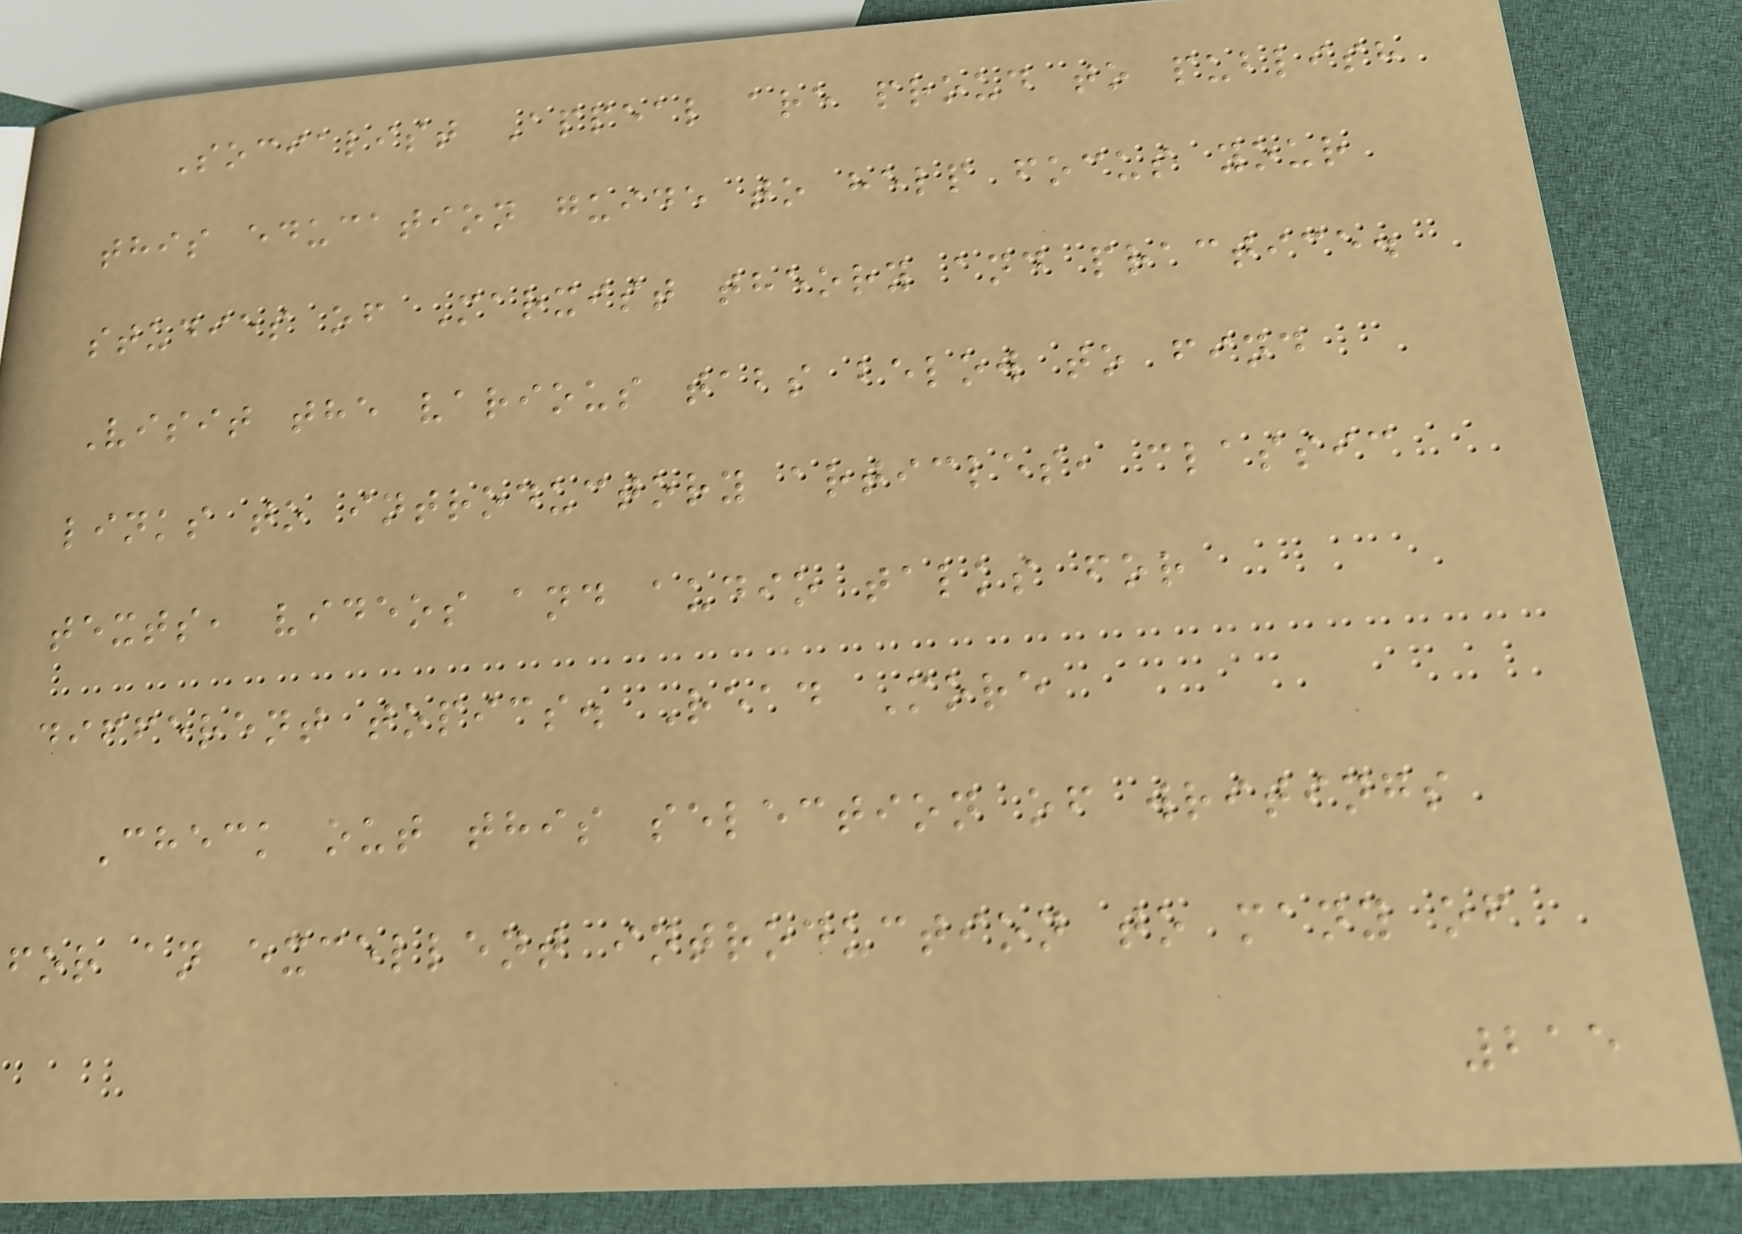Socialist Appeal are proud to publish
this education guide to help focus your
studies of Marxist theory and practice.
Visit the various tabs below to find
links to introductory articles, classic
texts, videos and audio talks for
different topics. Read More
Check out this selection of writings
for an excellent introduction to many of
215
